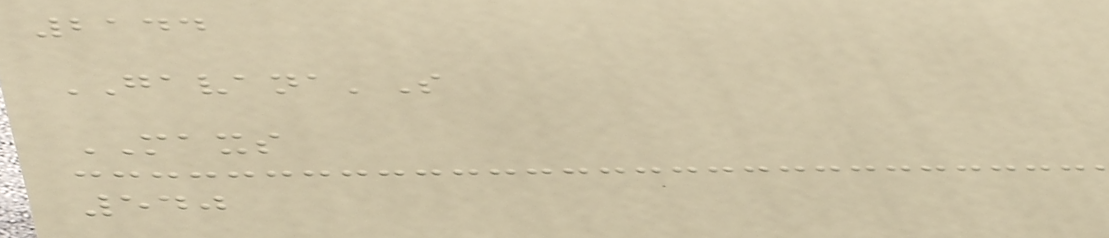2144
GAVANA'S
MAXS
540
